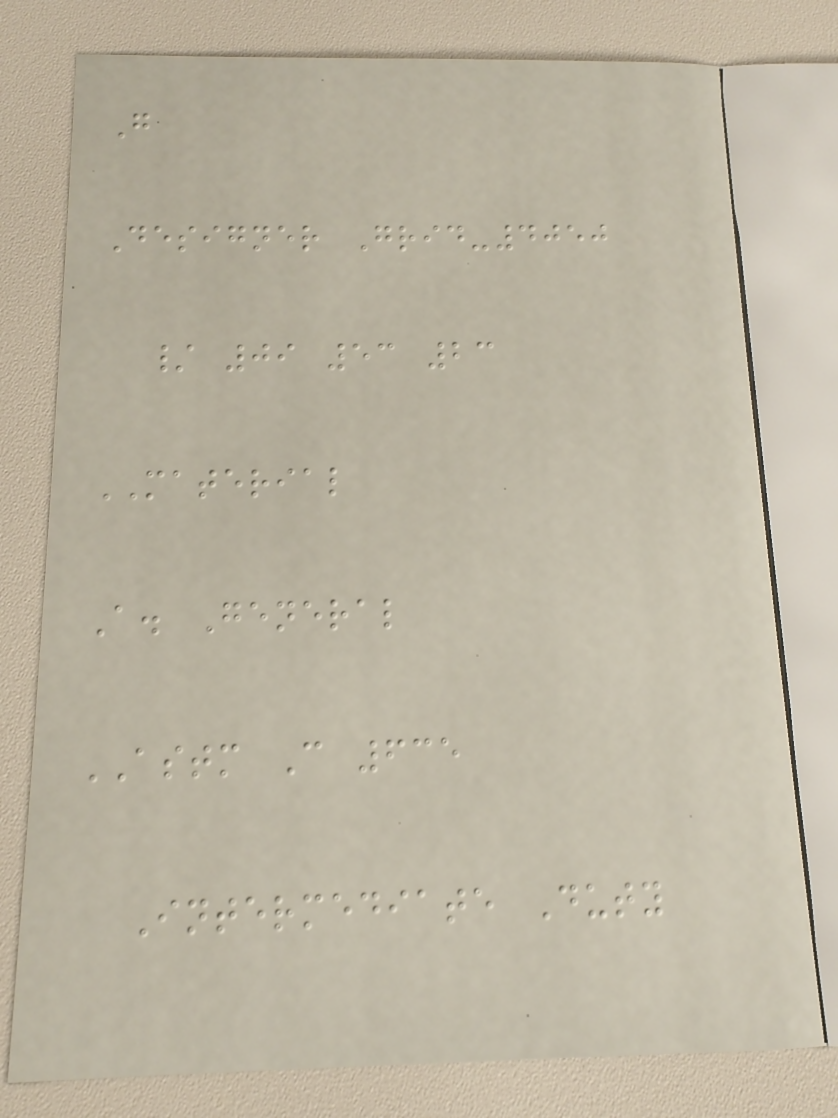G
Designer Grid-4050
/ 09 53 23
MATERIAL
A. General
ASTM C 635
Intermediate Duty
